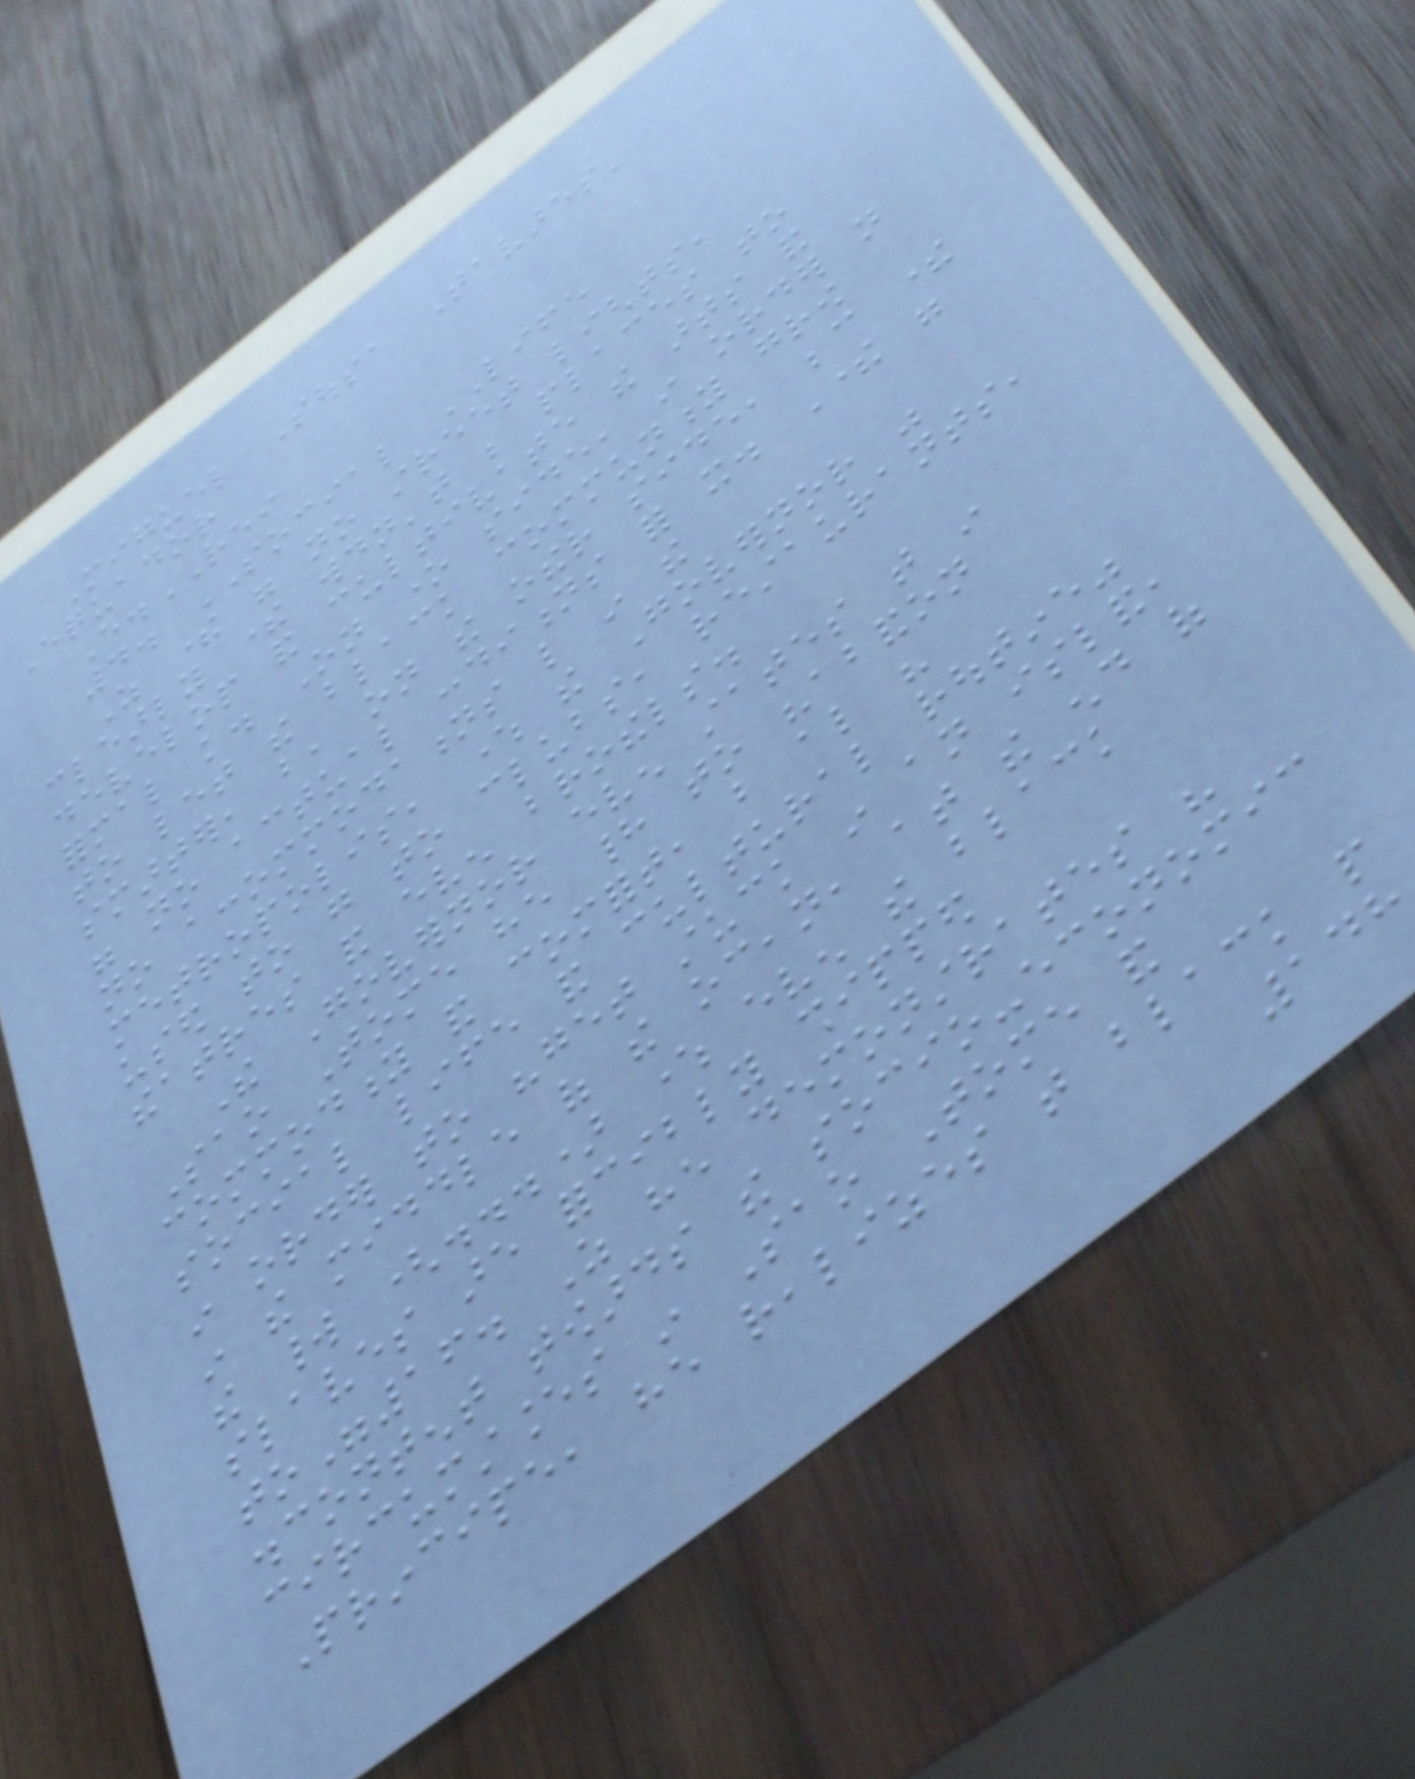Miguel Sousa Tavares'
Equador
E.REI
4. SOCIAL LIFE
As there were no street lights,
clearly there wouldn't be places to
develop and cultivate the arts and
formal knowledge. On one side, in order not
to let the black community grow
smarter, but, on the other side, because there
were no actual conditions for it. There were
no accommodations like in the
metropolis, where the Governor was
used to go to clubs, restaurants,
theatres and even brothels.
The Governor even states that in
Sao Tome he had to "abandon
commodity and comfort, but also his
social life and cultural routine"
in order to "get stuck in an island,
in the middle of the ocean, at the end of
the world (...) where even the black
slaves are forcibly shipped
to"16. As he demonstrates his
discontent towards the socio-economic
circumstances in Sao Tome and
Principe, he realizes that black people
148
